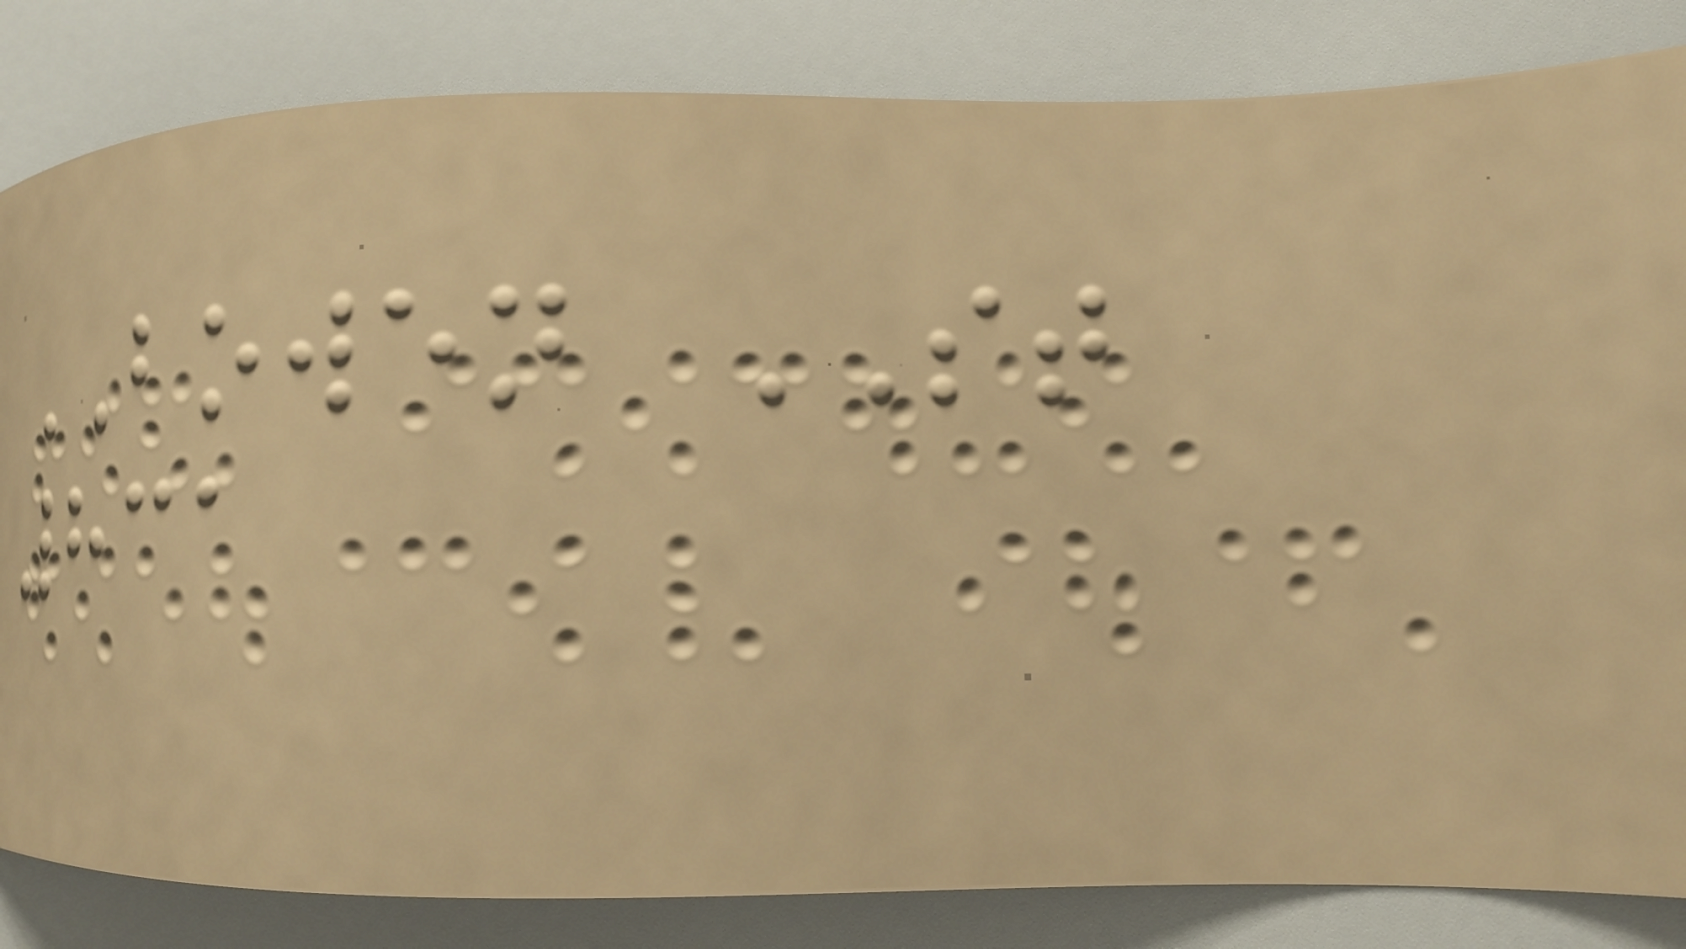BOWEN ST
831
